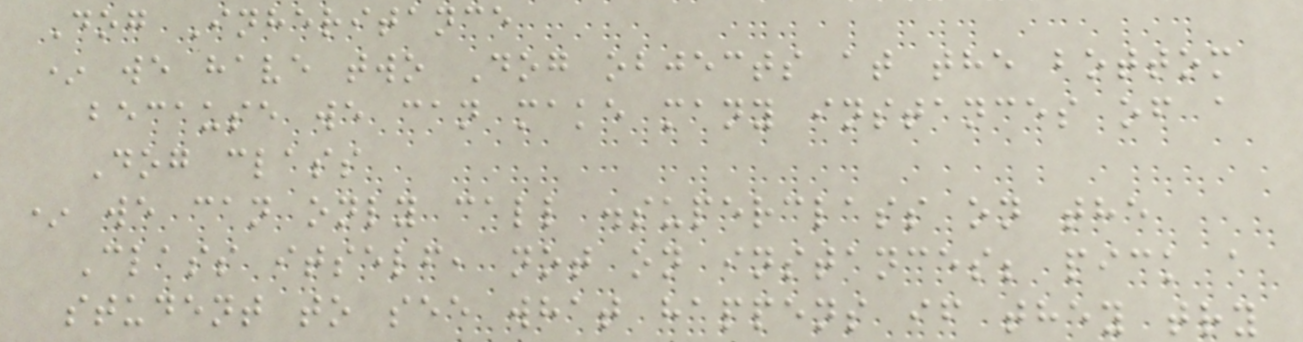Dog Inheritance
* we have two Dog objects at the bottom
because we can make many instances of a
Dog class
* we can only call .superclass on the
Class itself, not on instances; pick a
student to see what happens if they try
